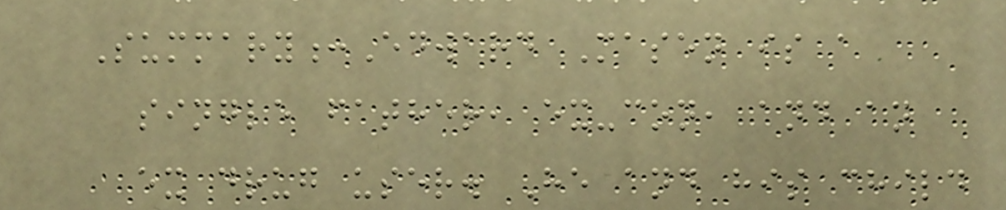Summary:Edward Masen is a
single father, ex-con, and an
ex drug user. He and his child
